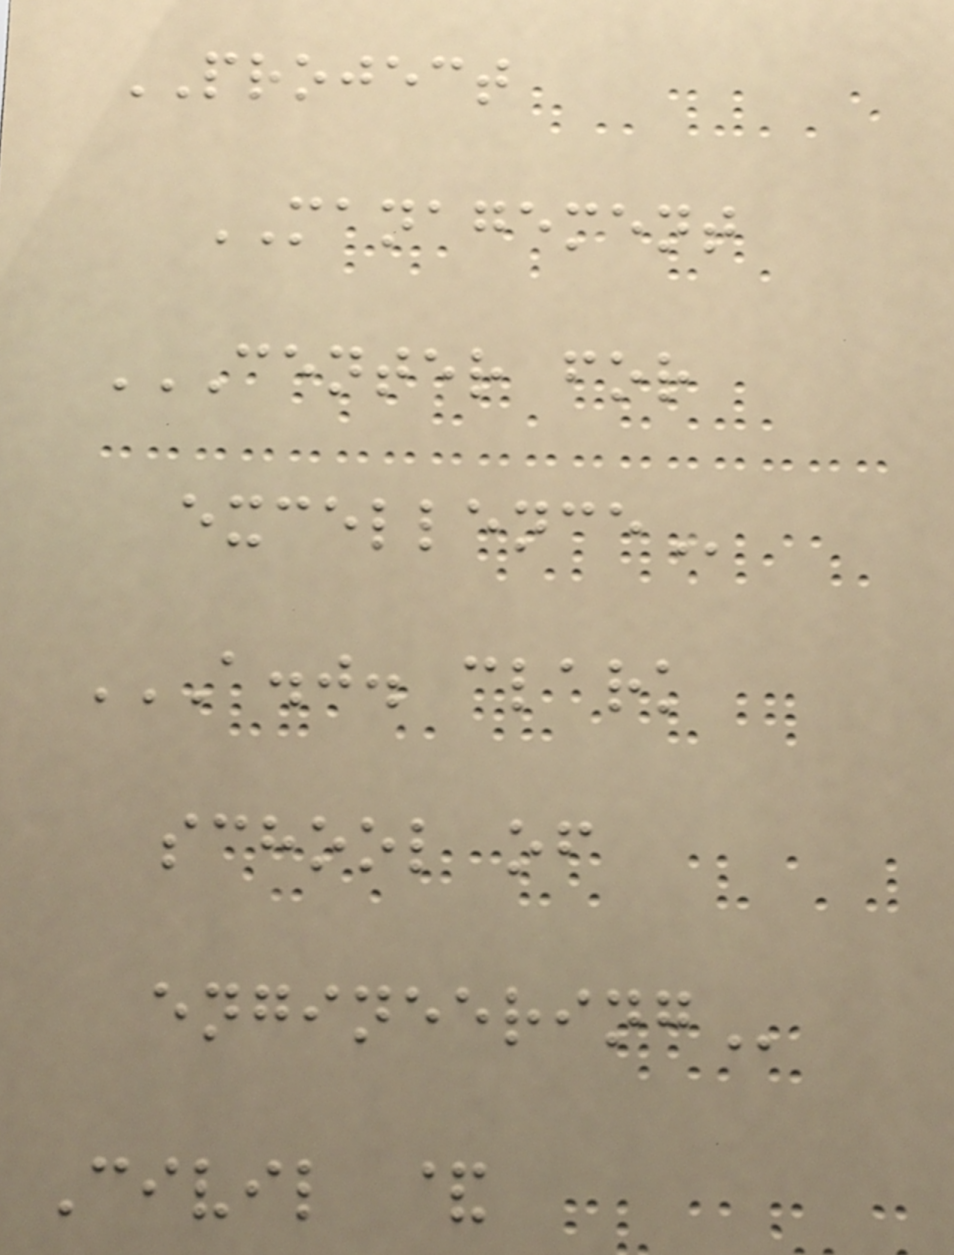PROJECT
MANAGEMENT
CENTER FOR
EXCELLENCE
A.J. CLARK
SCHOOL OF
ENGINEERING
Civil &
